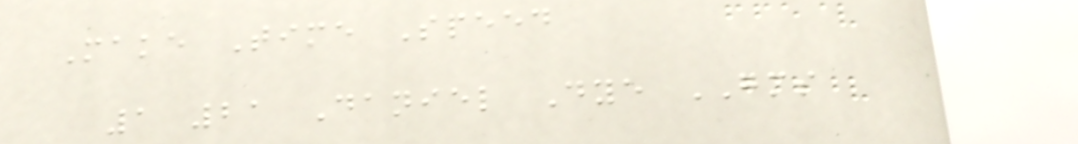Make Time Speed
1 21 Daniel Dye GMS
